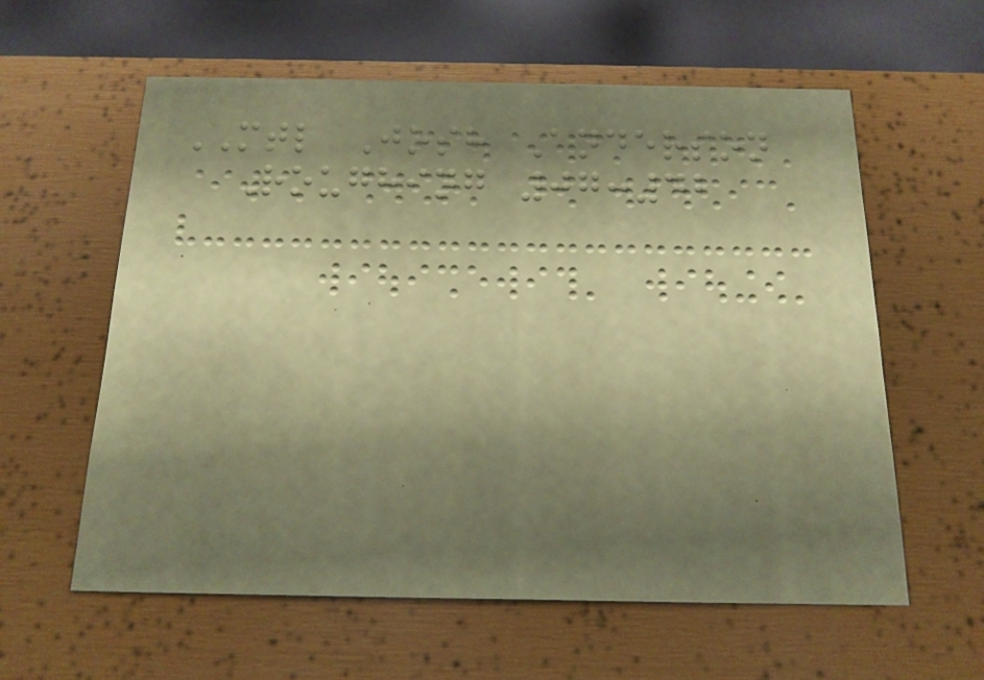MTL Josh Anderson
Roughing 07:42
